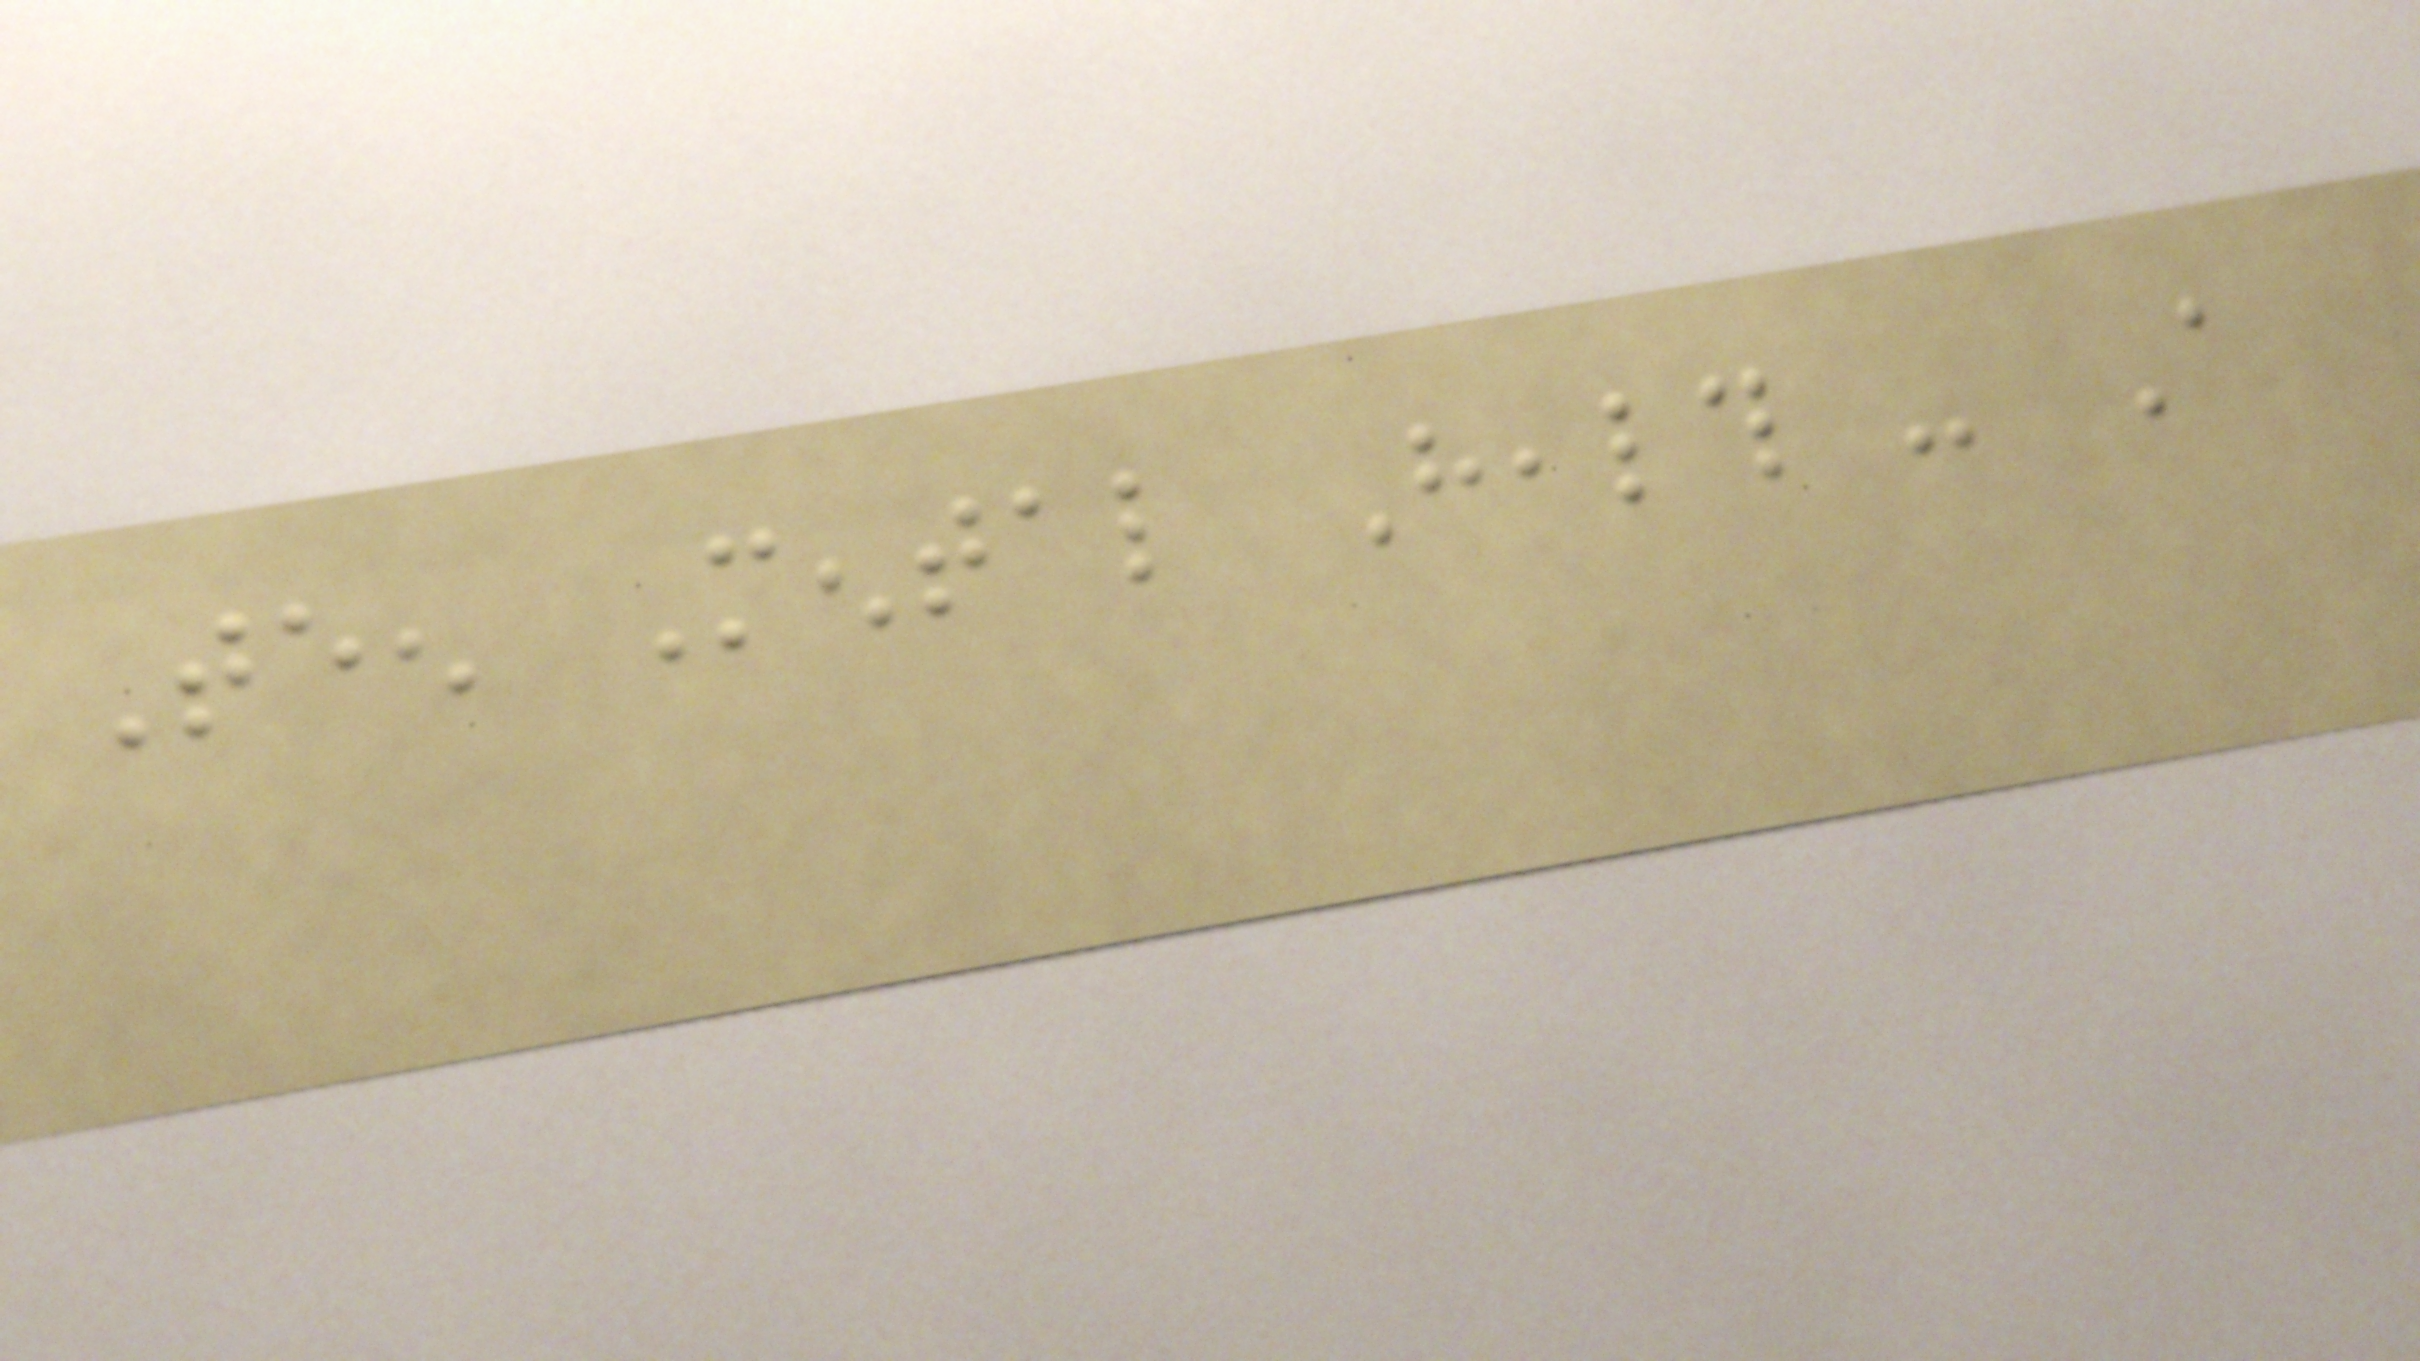Teen Mental Health - A
